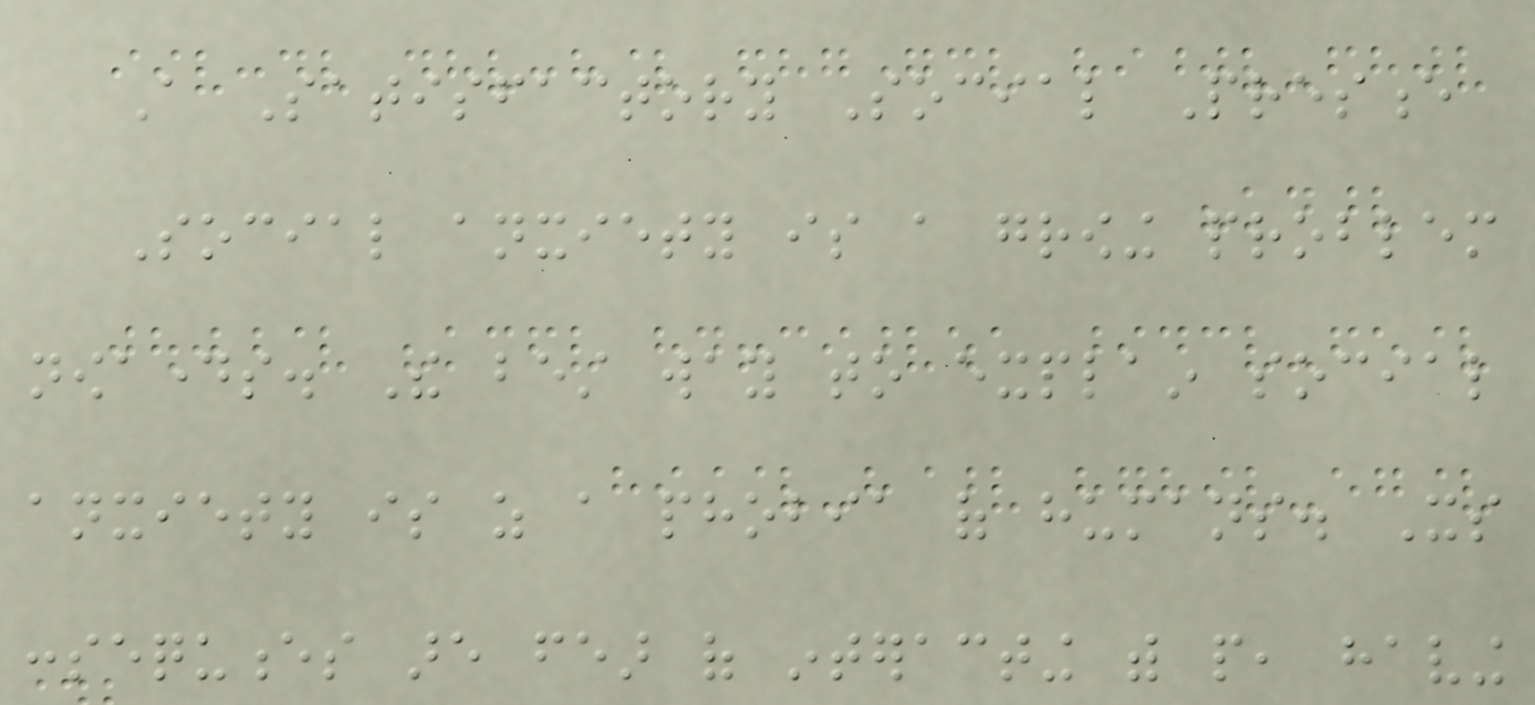A Satisfactory Social Presence
Social anxiety is a growing problem
nowadays. The best way to explain social
anxiety is as a phobia of humans. Its
consequences are fear of interacting with people, having
